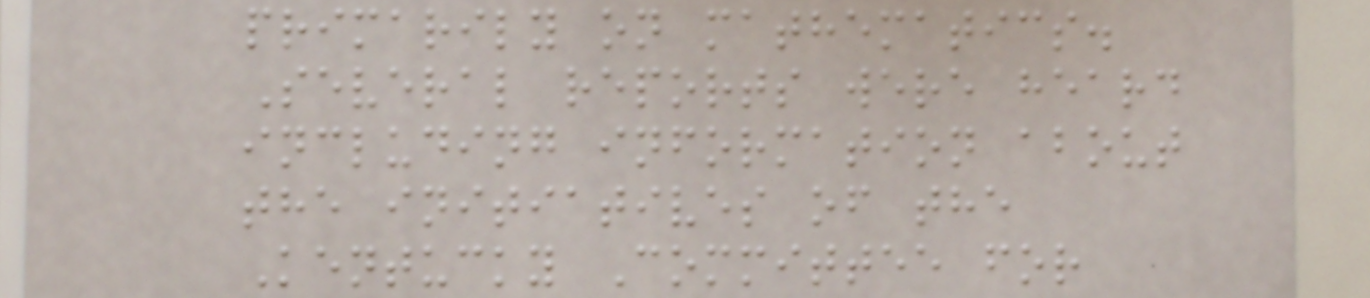primarily on mathematics.
Several reports were heard
including information about
the initiatives of the
Kentucky Committee for
